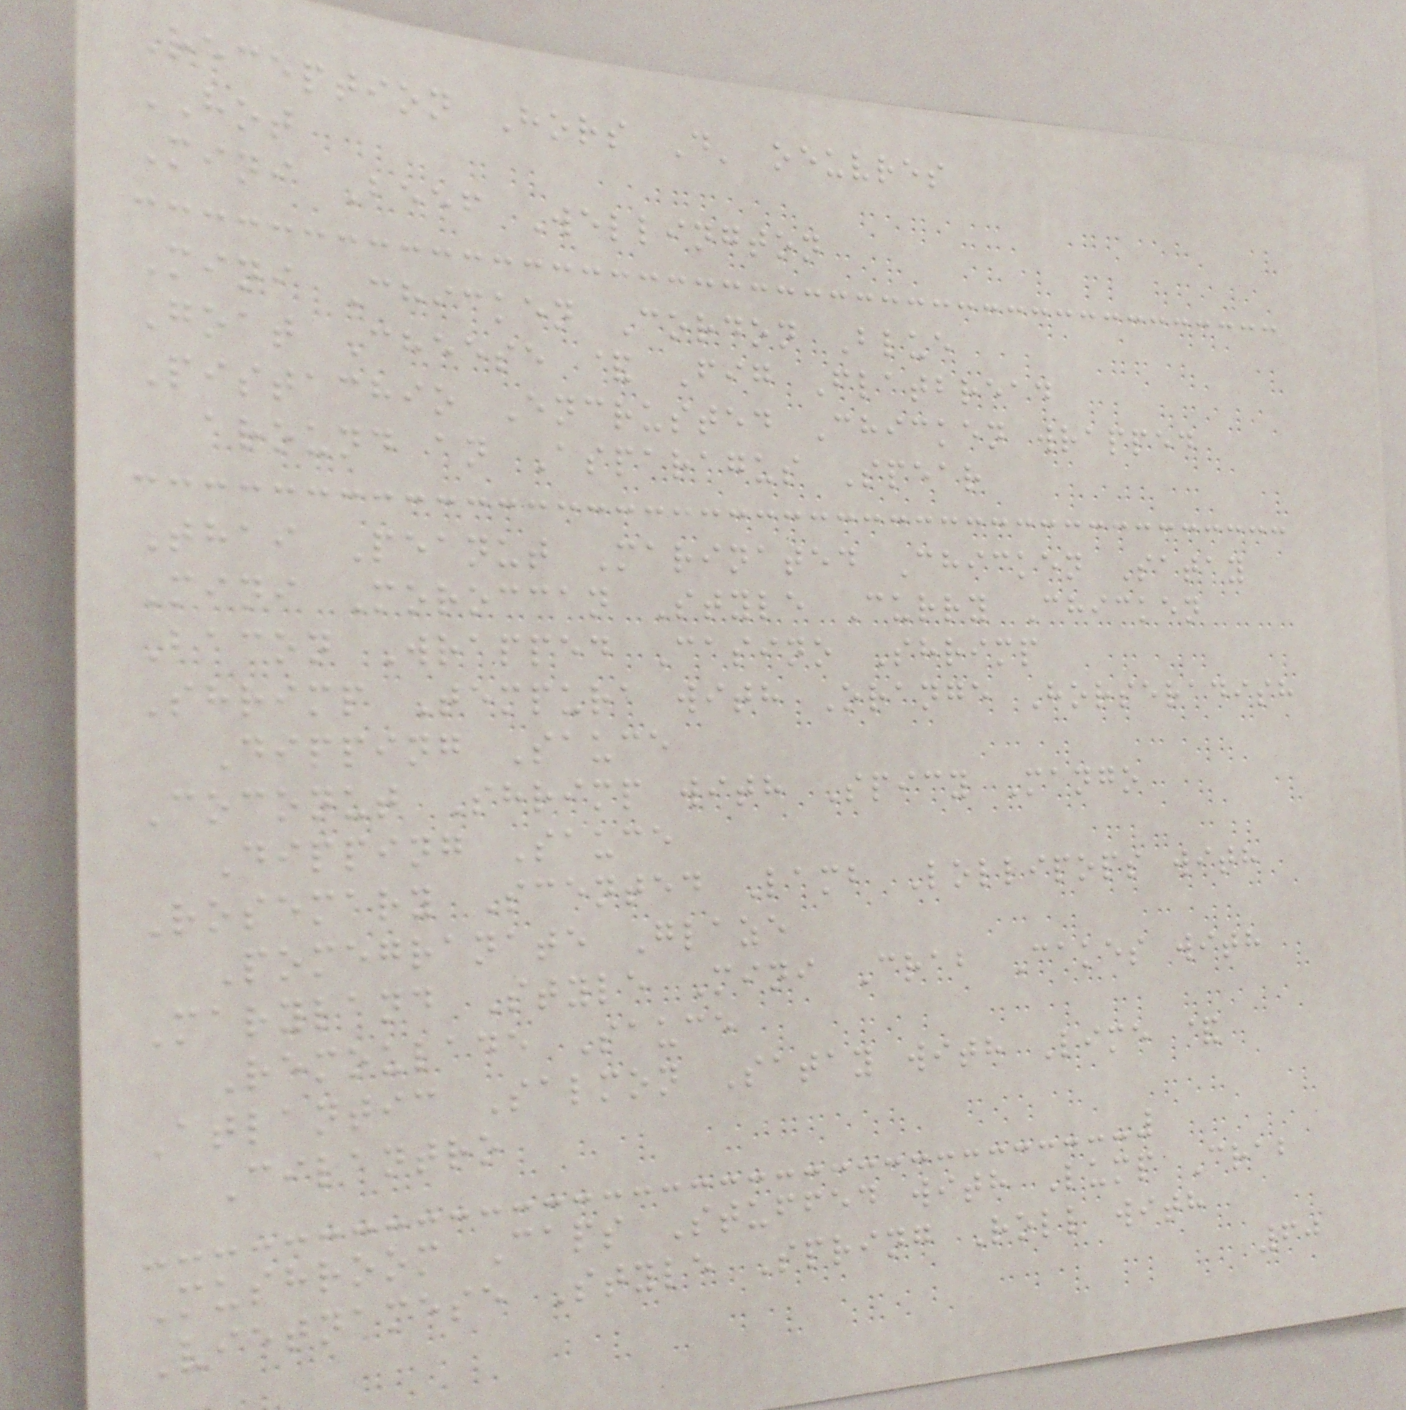Reception Hors D' oeuvres
HOT
Mini Beef Wellington
Mini Chicken Cordon Blue
Goat Cheese & Fig Flatbread
Pistachio Encrusted Chicken wrapped
around an Asparagus Spear
Thai Peanut Marinated Chicken Satay
Mini Moroccan Style Curry Chicken
Bacon Wrapped Casino Shrimp
Shrimp Tempura with Orange Horseradish
Dipping Sauce
Coconut Shrimp with Spicy Mango
Dipping Sauce
Rosemary Scented Lamb Lollipops with
Pomegranate Glaze
Maryland Style Mini Crab Cakes with
Remoulade Sauce
Atlantic Salmon Satay with Lime &
Cilantro
Mushroom Caps Stuffed with Lump Crab
Vietnamese Style Spring Roll with
60
